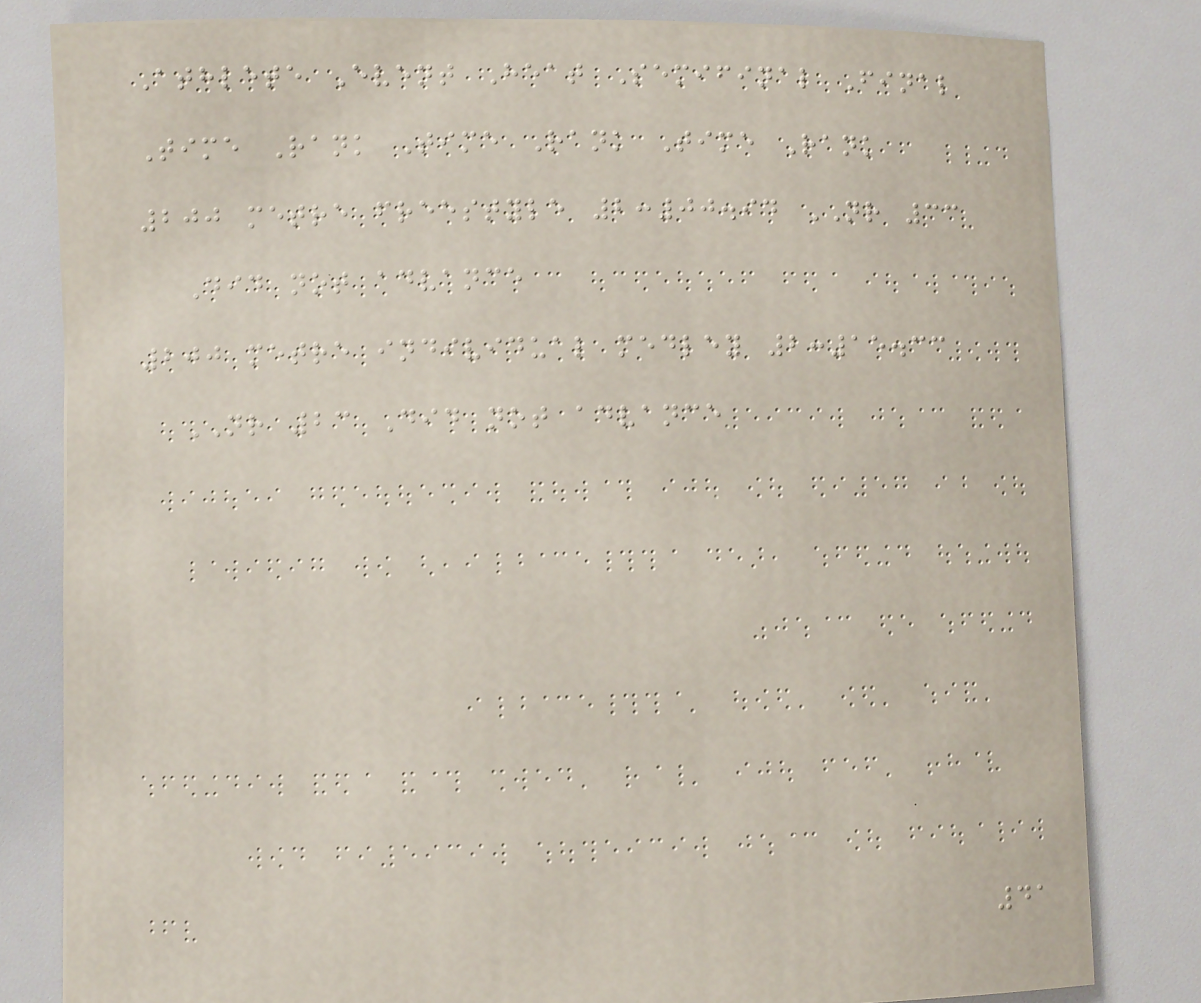Athlete Event Heat Semifinal Final
Time Rank Time Rank Time Rank
200 metre freestyle 2:00.94 NR 33
Did not advance
200 metre individual medley 2:15.33
NR 23 Did not advance
41
